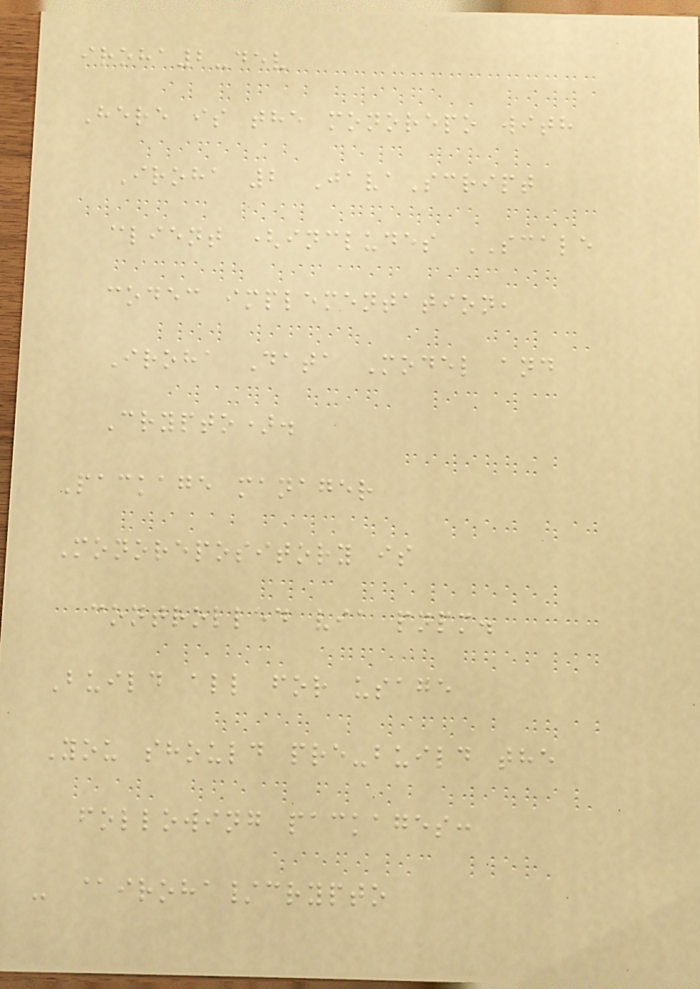iroha2-dev
Here is the monorepo with
Iroha 2 JavaScript
client (includes SCALE
codec implementation,
Iroha Data Model and
Crypto).
Package manager
Monorepository is
controlled via pnpm.
Build all for usage
You should pre-build the
following packages:
- @iroha/crypto
